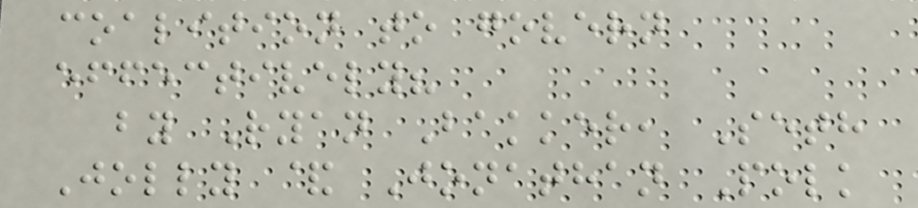coalition to govern
effectively?
by Ryan Bakker, Seth
Jolly & Jonathan Polk
